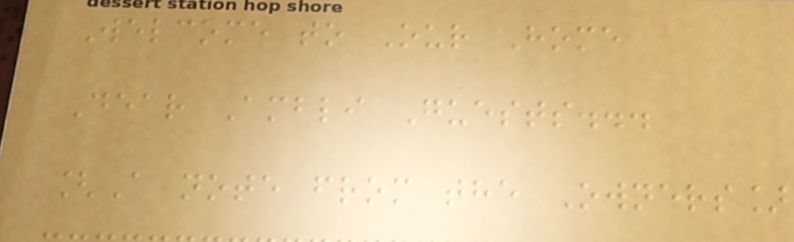Welcome to Our Home
Dear Ambli Guests...
[A note from the Owners]
